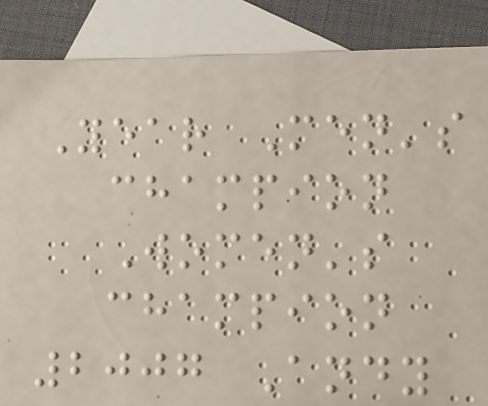Year Men's
champion
Women's
champion
2007 Andy
